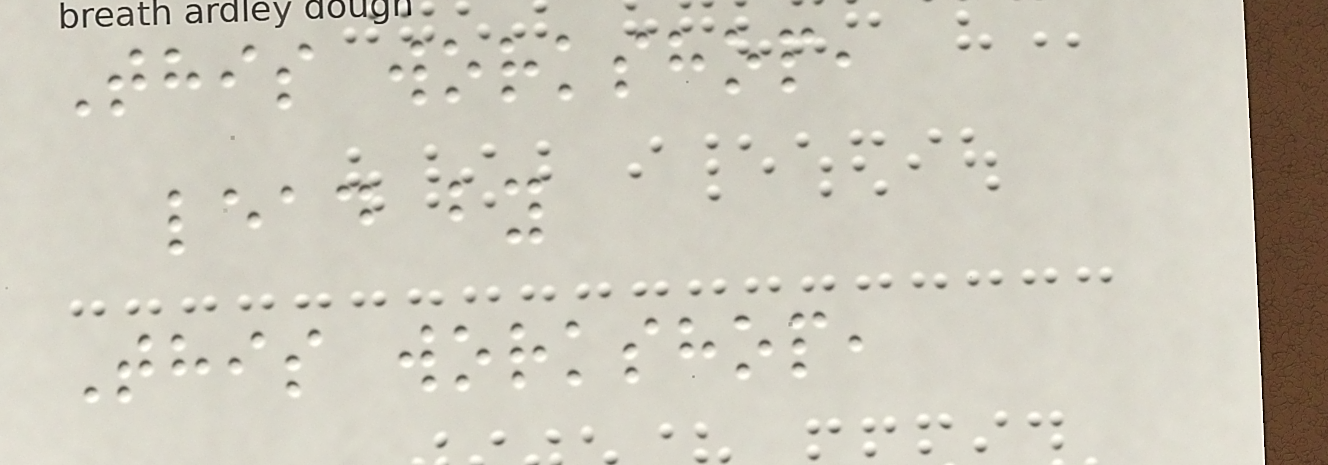This workshop,
lead by
This workshop,
